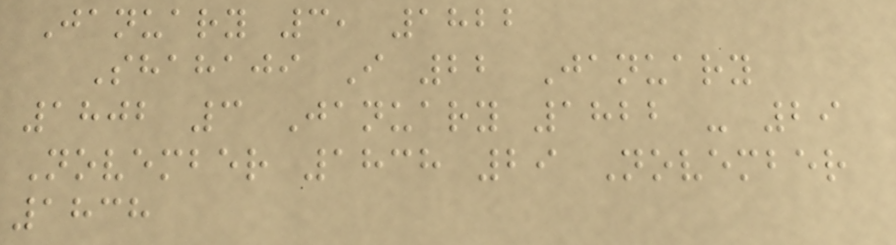January 3, 1822
Shahaji I 22 January
1802 3 January 1822 - 29
November 1838 29 November
1838
